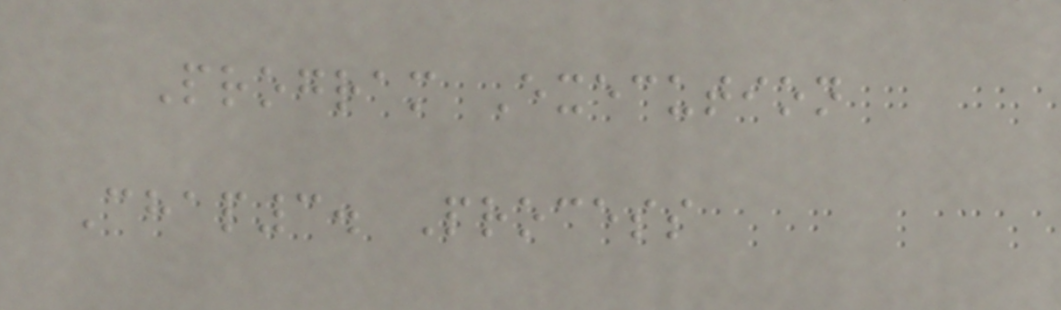Program Execution
Chap3. Process
